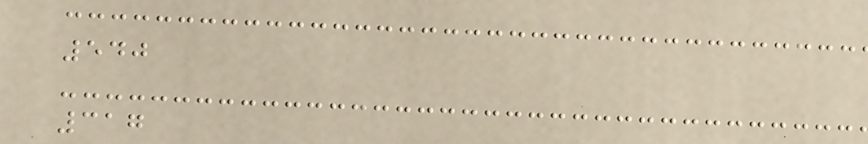540
317
